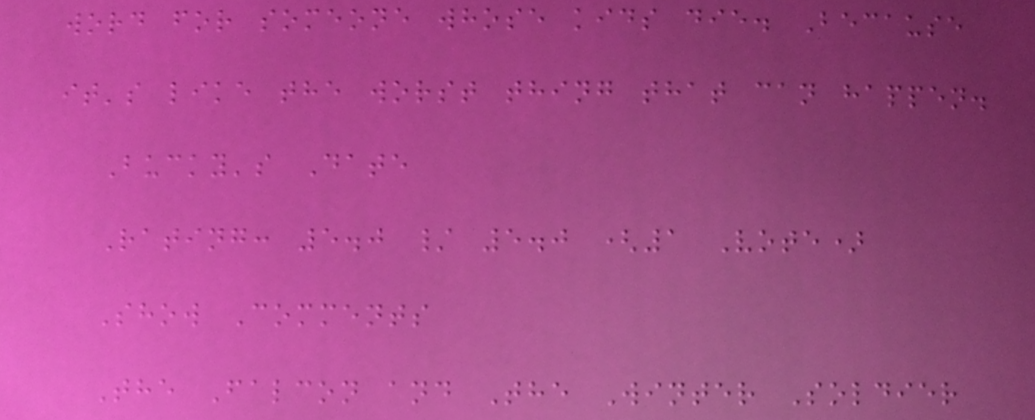word for someone whose kids die. Because
it's like the worst thing that can happen.
Bucky's Date
Rating: 5.0 / 5.0 (1 Vote)
Show Comments
The Falcon and The Winter Soldier
